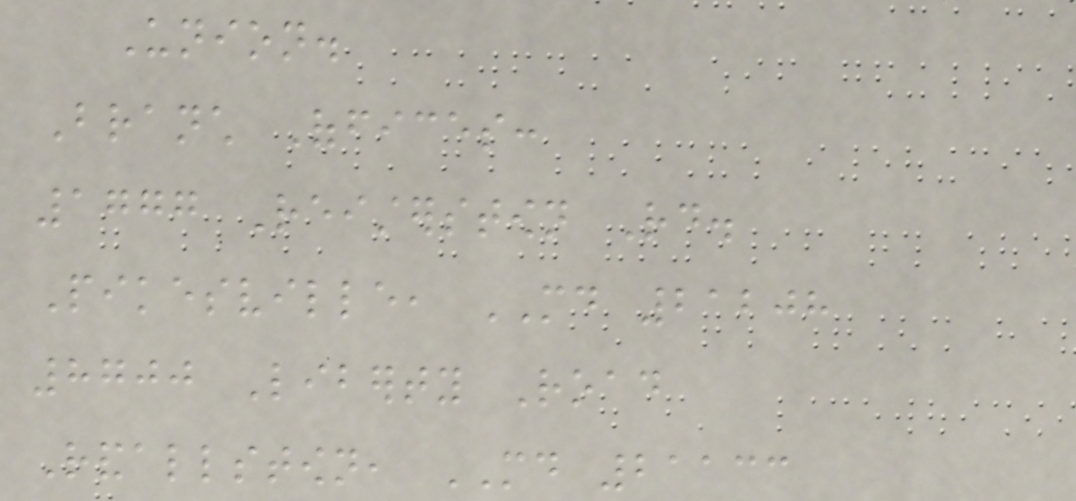Union.
Branch Offices:
1777 Reisterstown Rd.
Pikesville, MD 21208
8700 Liberty Road
Randallstown, MD 21133
